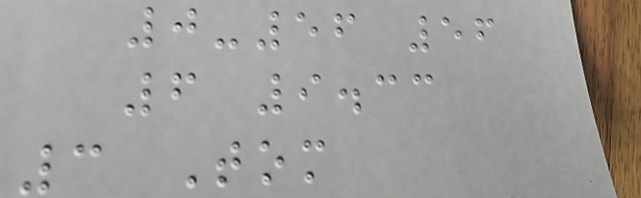0-56 56
6 9.33
3 Tom
